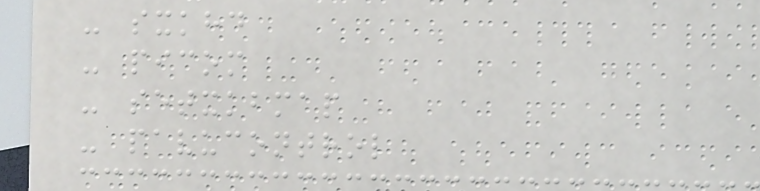- sxkhd
- picom
- setxkbmap
- pavucontrol
